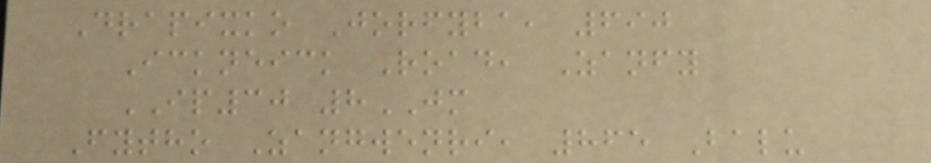Drapixko Jorfyba, 690
Ickneick Road, Zanfy
IP30 8JM
Fytho Zangwenri, 865 Balu
